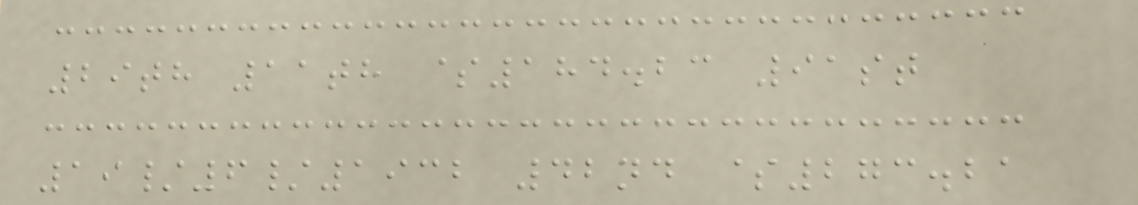29th 11th $184.23 91st
19/6/1932 42nd $273.21
